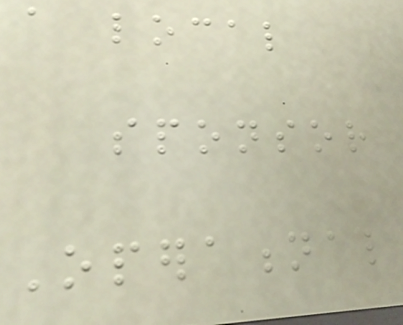a local
sponsor
Operational
